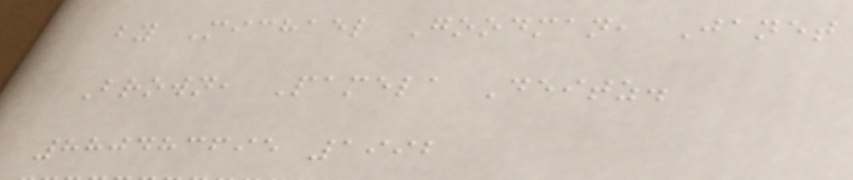by Michael Goodman, Janet
Brown, Pamela Deitz.
880483695 1992
